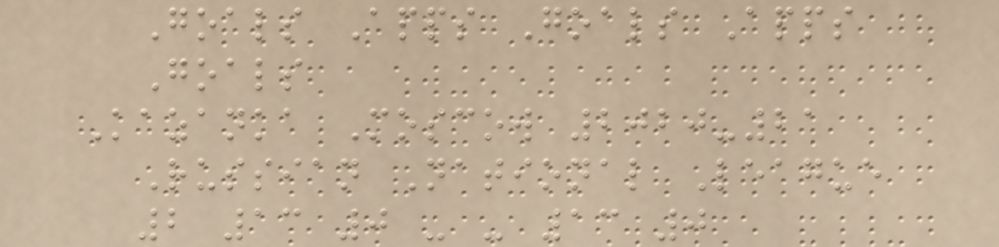Goals Apps Goals Apps
Goals
Kazanka Moscow 2020-21
Russian National League
2 13 0 - - 13 0
